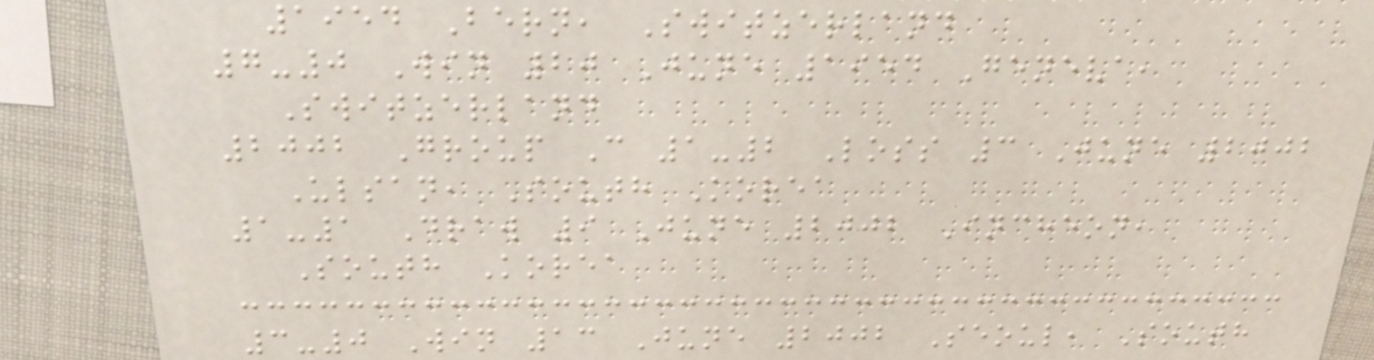1954 Bern, Switzerland
7-0 Win 20 June 1954 Geneva,
Switzerland
2002 Group C 1-2 Loss 3 June 2002
Ulsan, South Korea
1-1 Draw 9 June 2002 Incheon,
South Korea
3-0 Win 13 June 2002 Seoul, South
